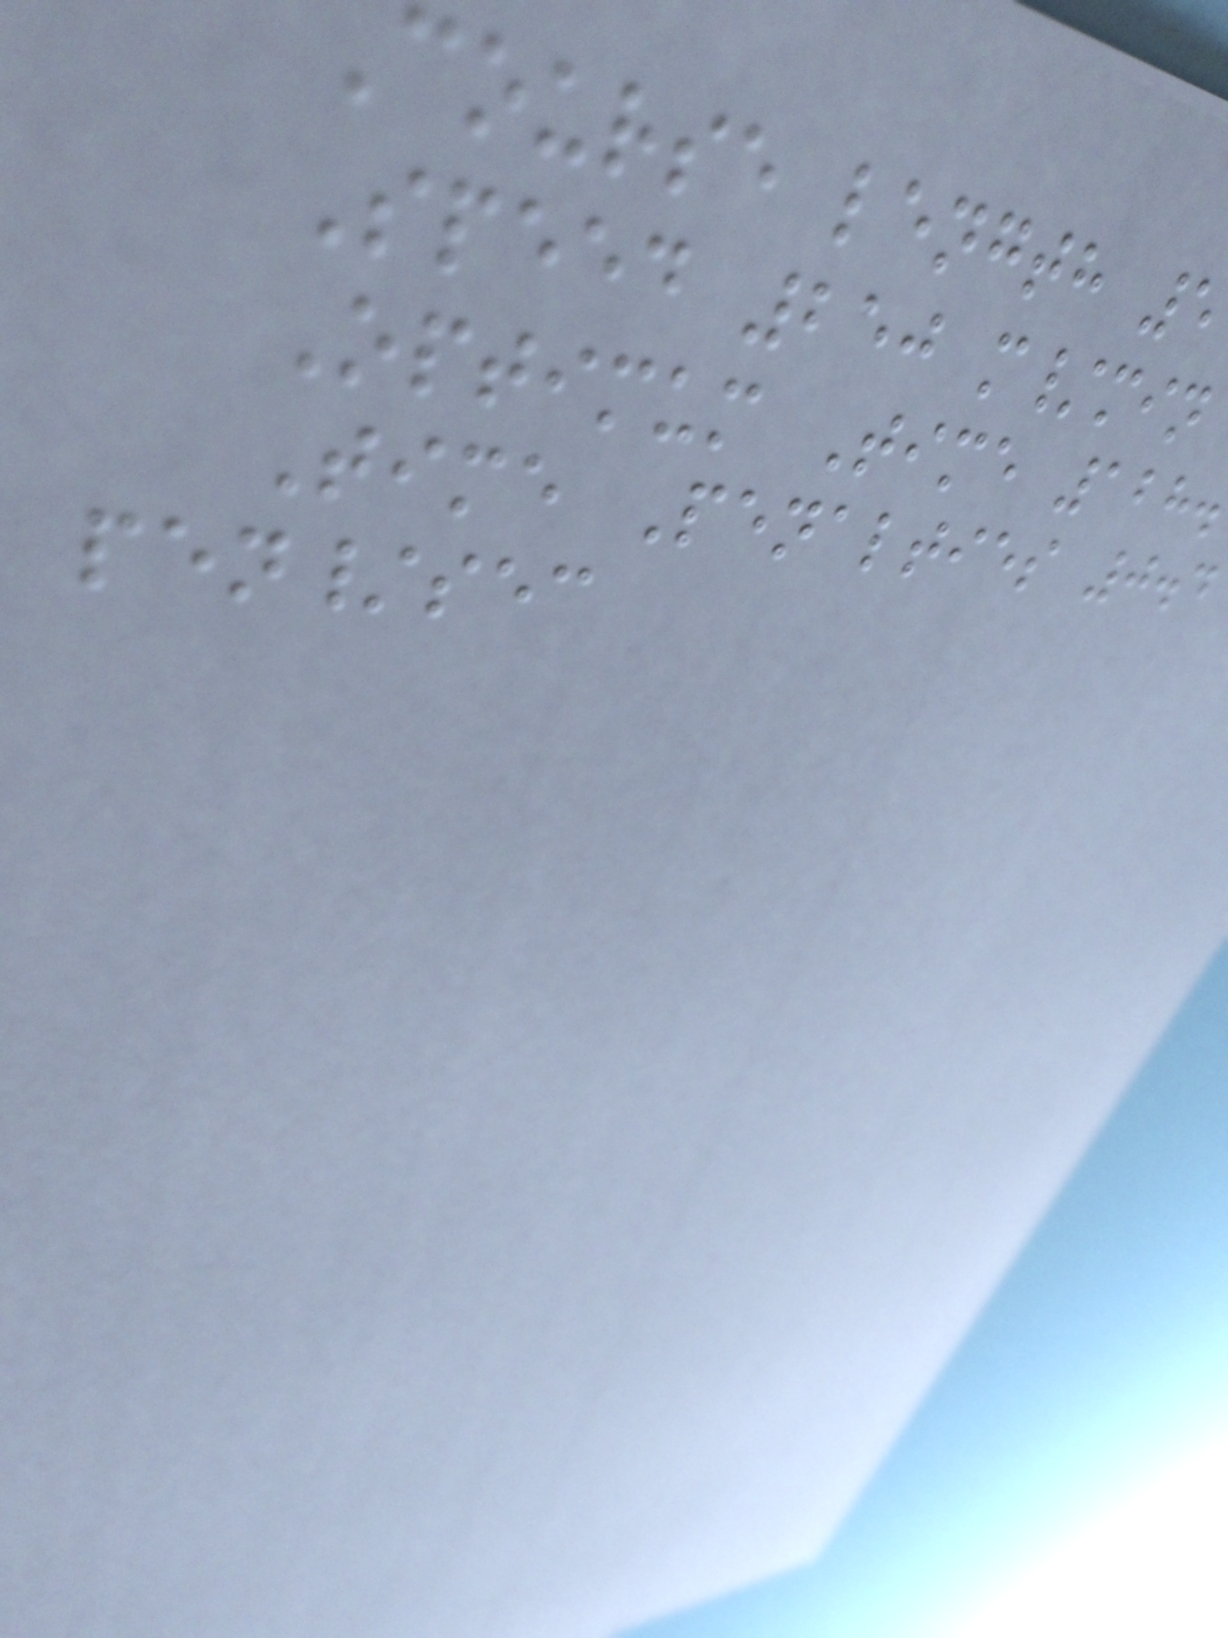course length 5
Speed 250 m/min
Optimum Time 128
Time Penalties 0.4
pen/sec
